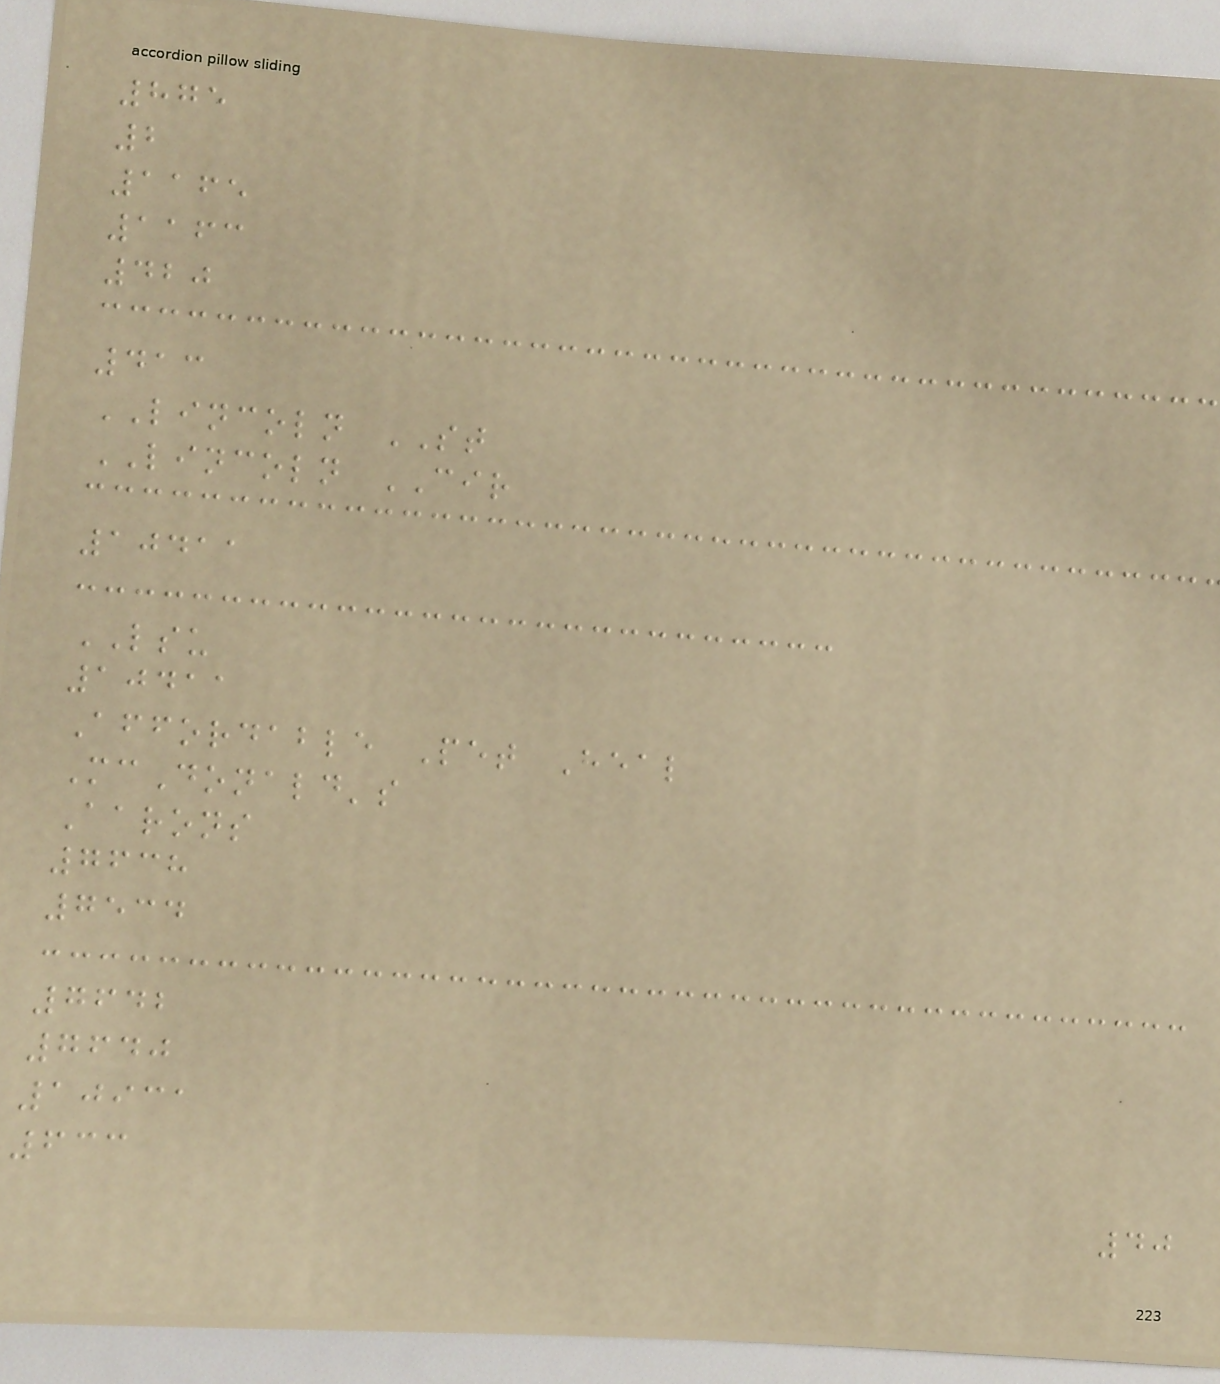875
2
1165
1163
420
413
LINCOLN ST
LINCOLN CIR
10411
LSU
10411
Affordable Pet Heal
McDonald's
Aarons
7638
7534
7642
7640
10931
633
40
